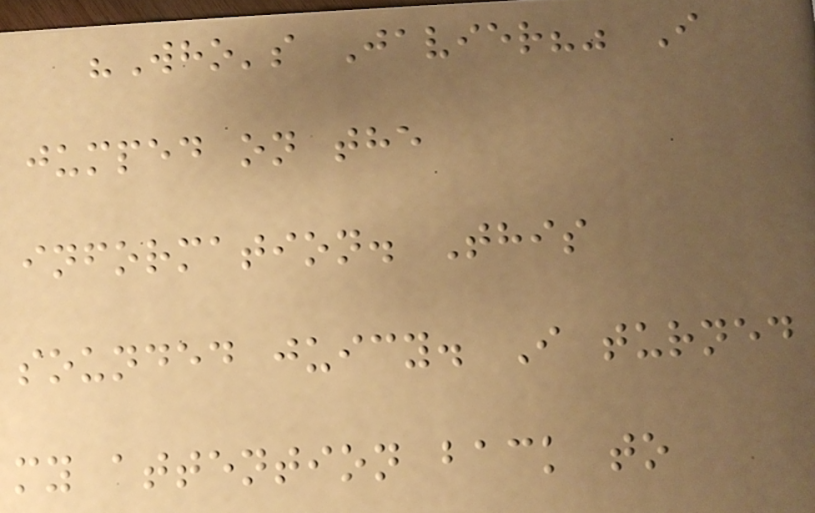"Who's Javier?" I
jumped on the
information. This
sounded juicy. I turned
my attention back to
